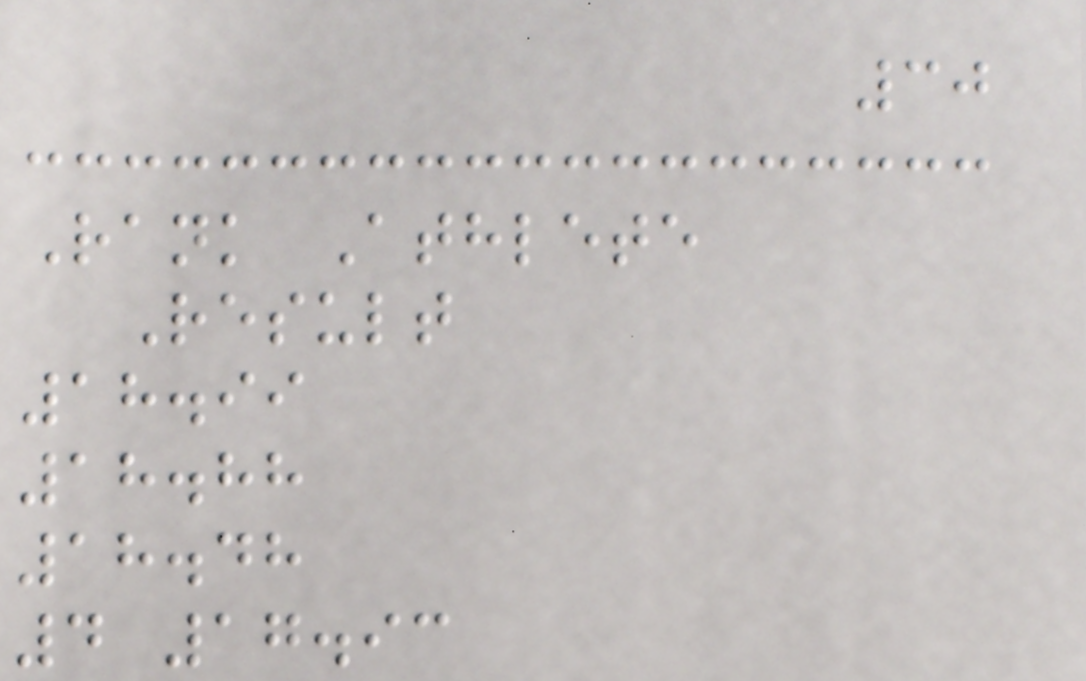30
Rank Athlete
Result
18.99
18.88
18.48
4 17.93
